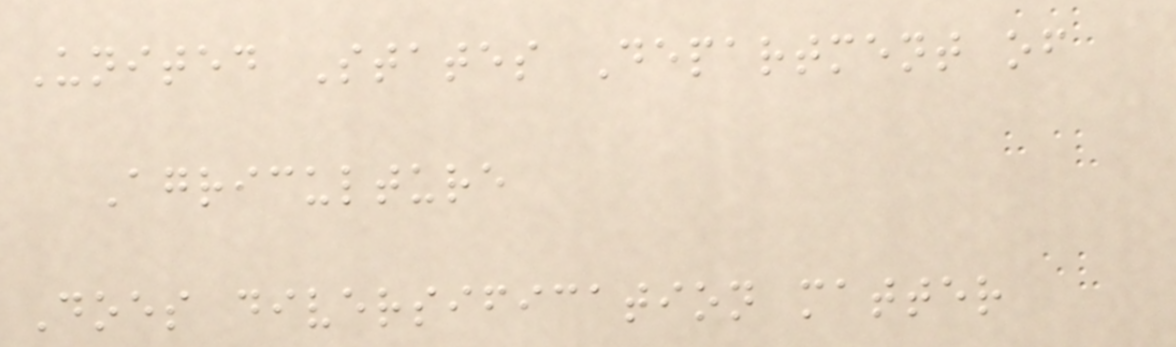United States Department of
Agriculture
Does diversification matter
